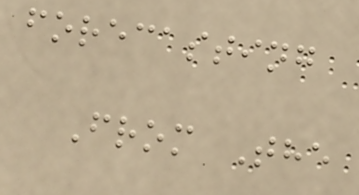forecasting
From The
